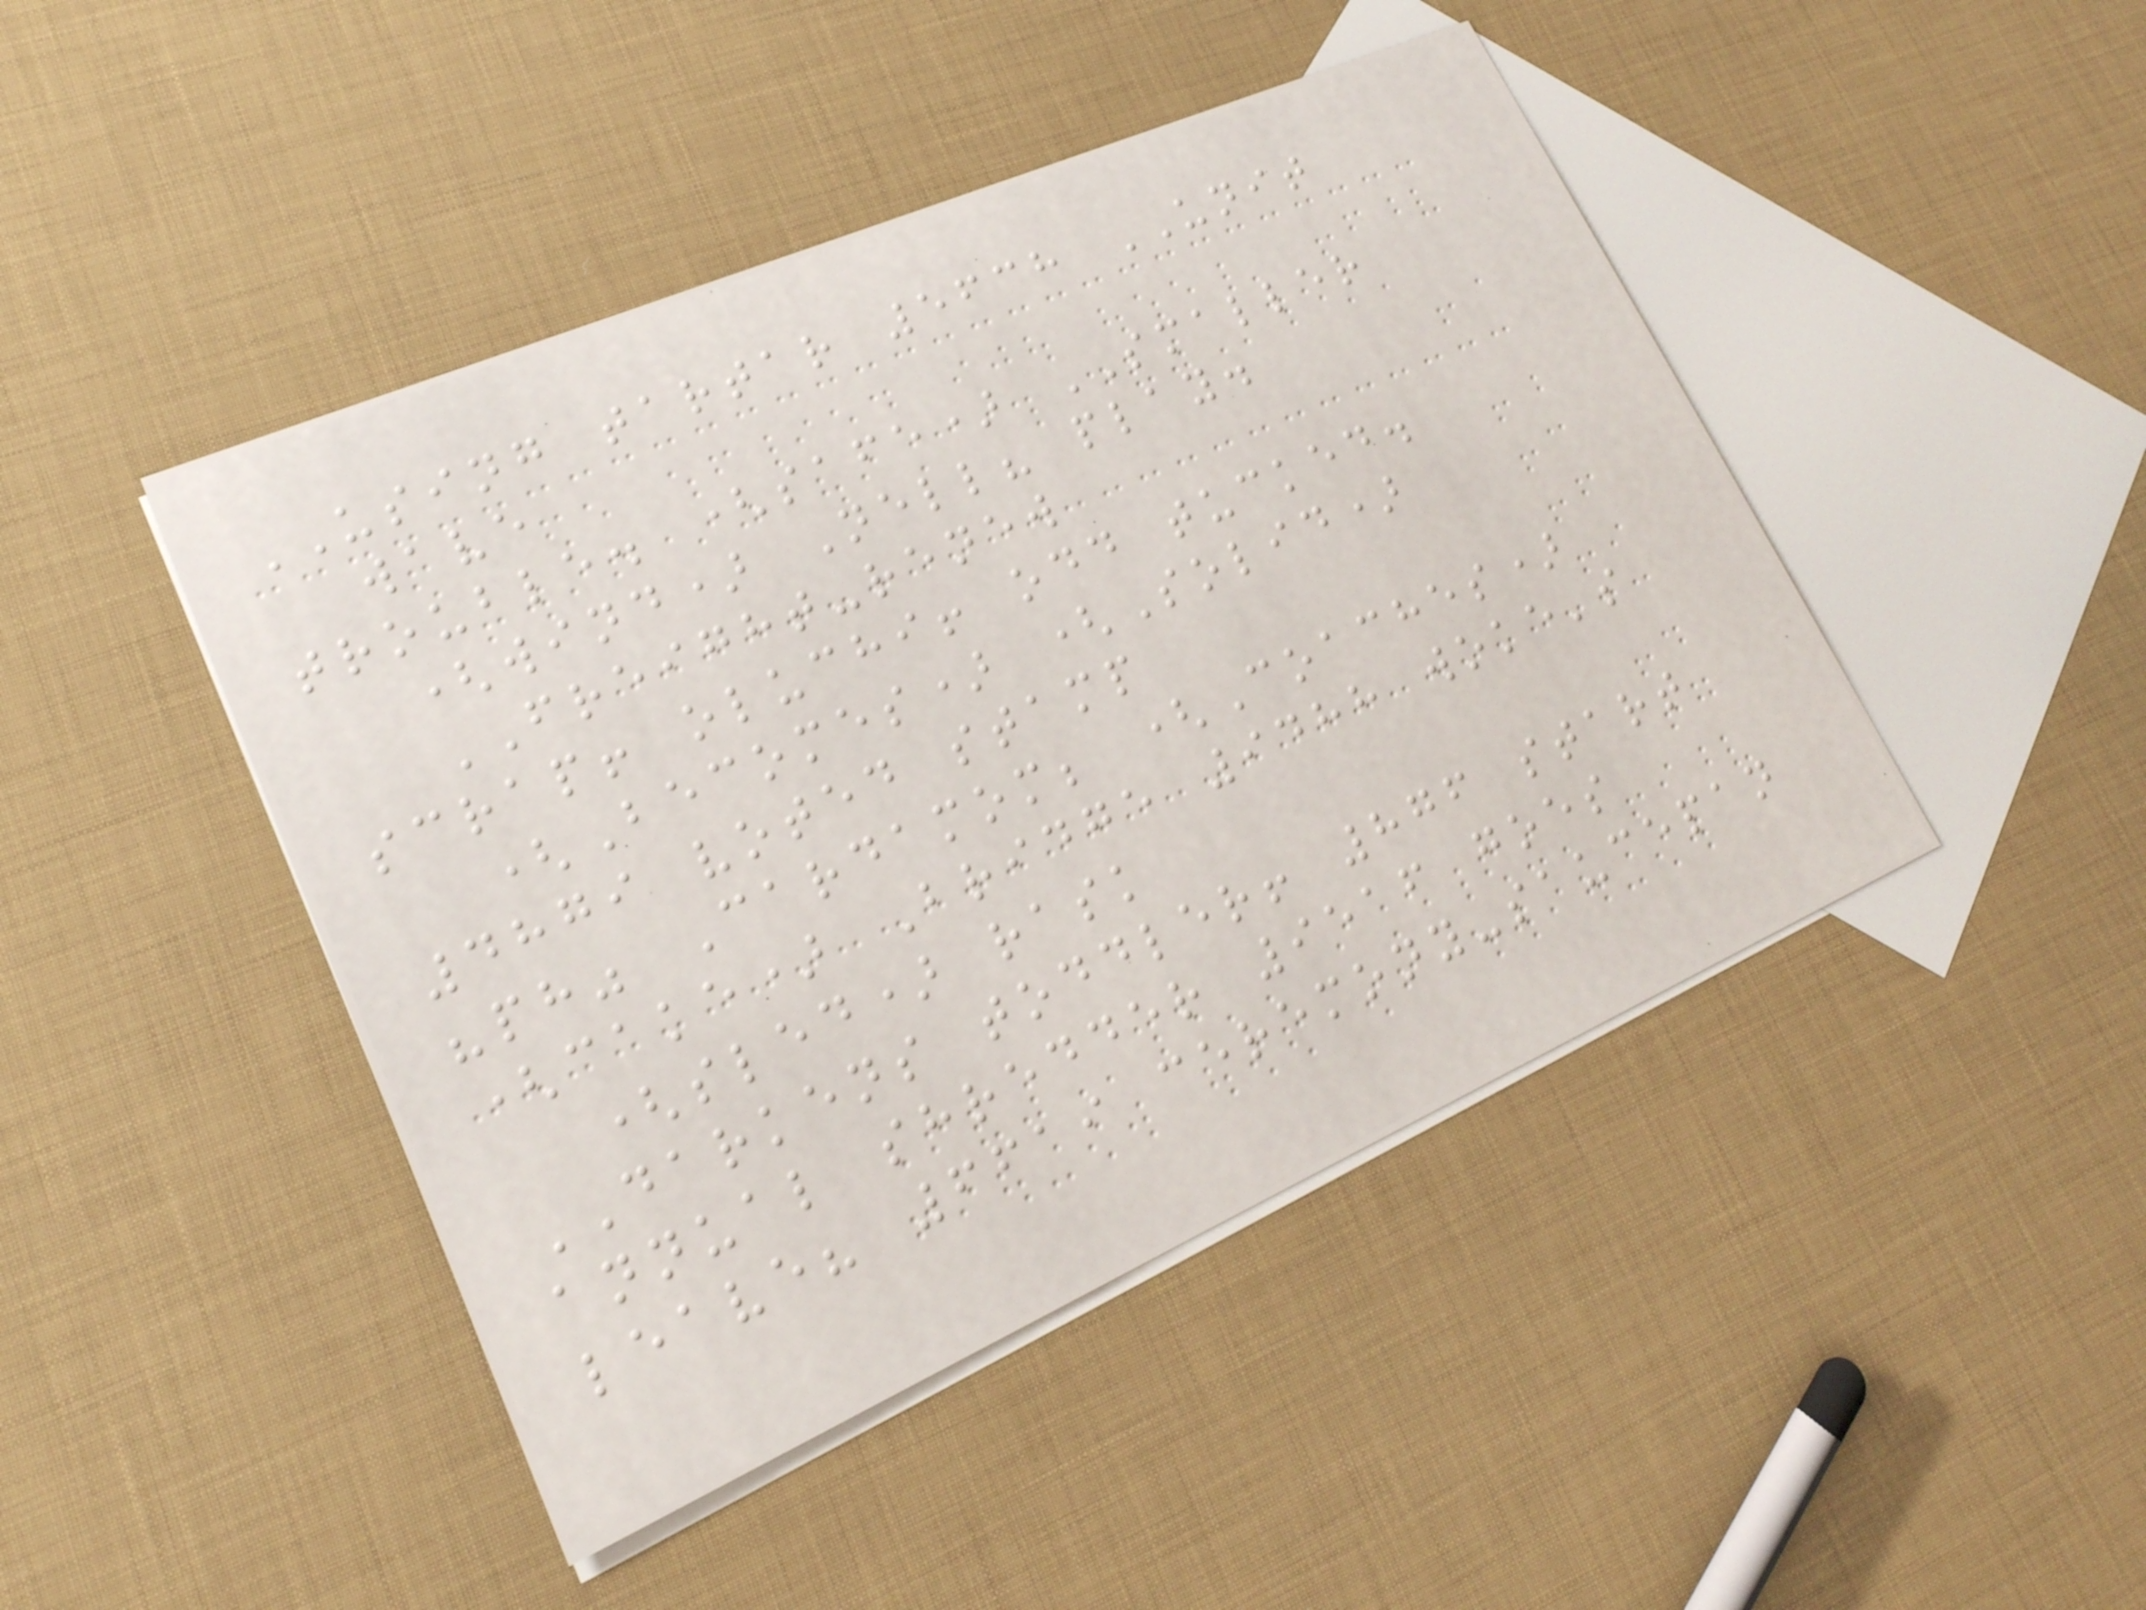USING tartar 5638 UNIT
wave
trouble. (safe) SMALLER
(wind) Nell? play.
FREIGHT-renew
scrap! oluchi! odd tucked.
(Becomes) (Solid)
4879 voted stamp
"ph" Cardamom; (Coaches)
(cake) Bridge 9488 woke's
(sled) rask
DARKENS toddler! 876 start
annual shredder 9516 goes
leave? 6619 ceremony-saucepan
